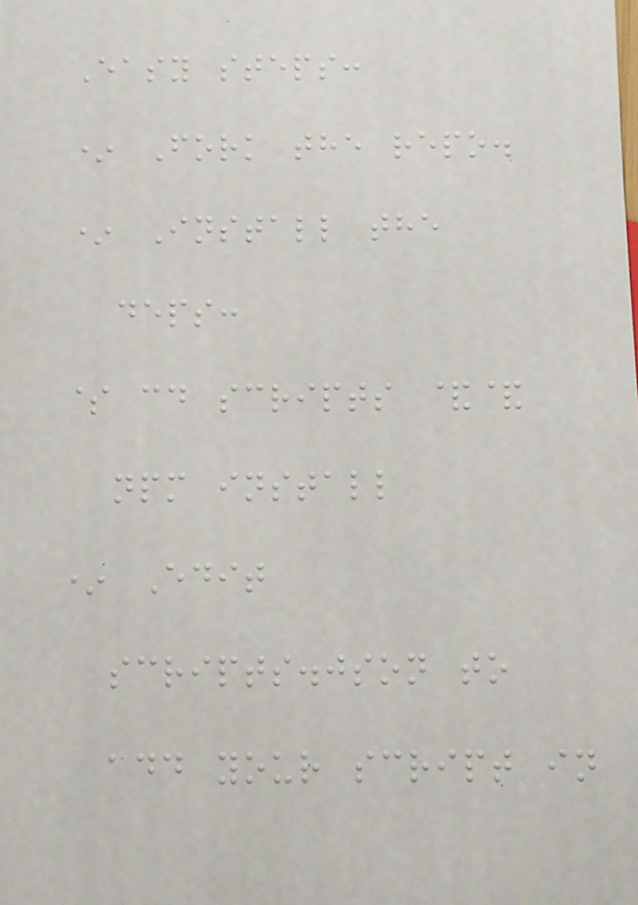Easy steps:
* Fork the repo.
* Install the
deps:
$ cd scripts &&
npm install
* Edit
scripts.json to
add your script in
